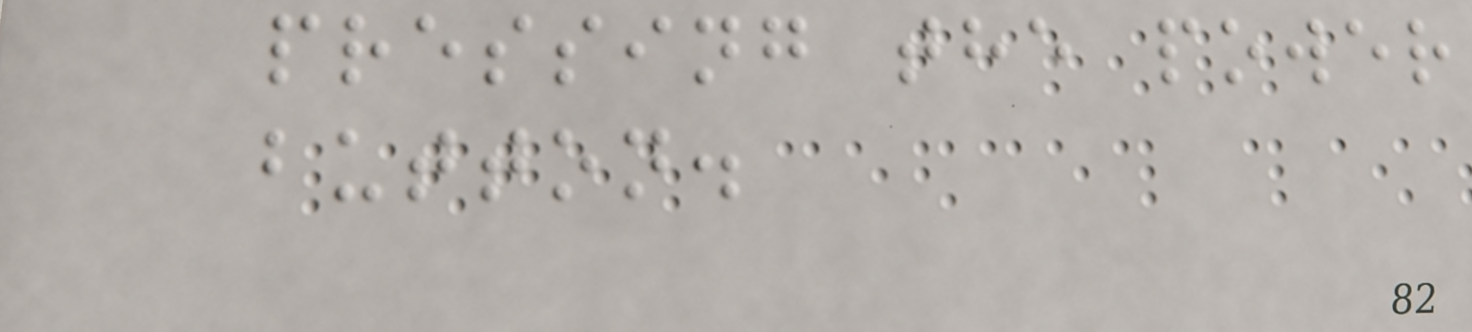pressing the power
button.
